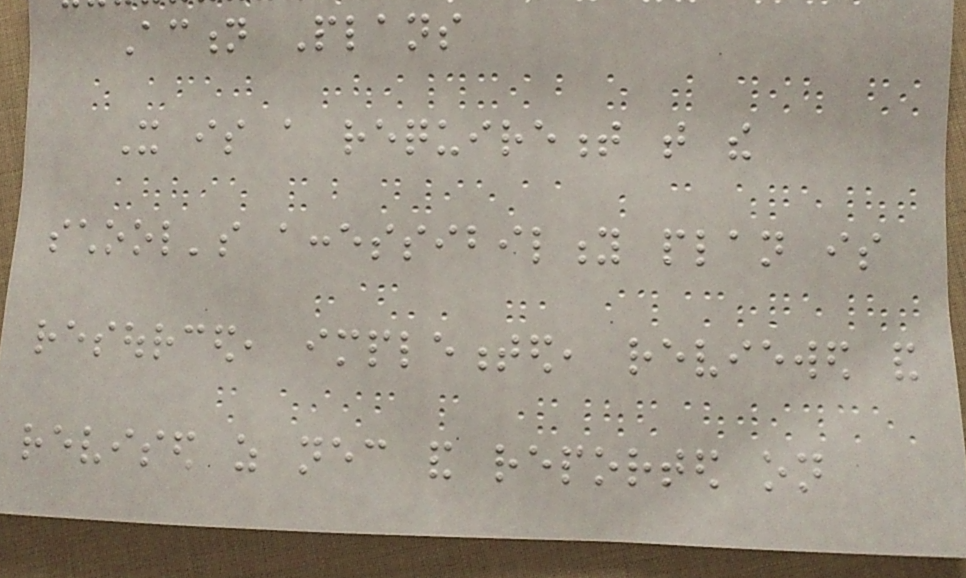Action Plans
It is a requirement that the
school's accessibility plan is
resourced, implemented, reviewed and
revised as necessary and reported on
